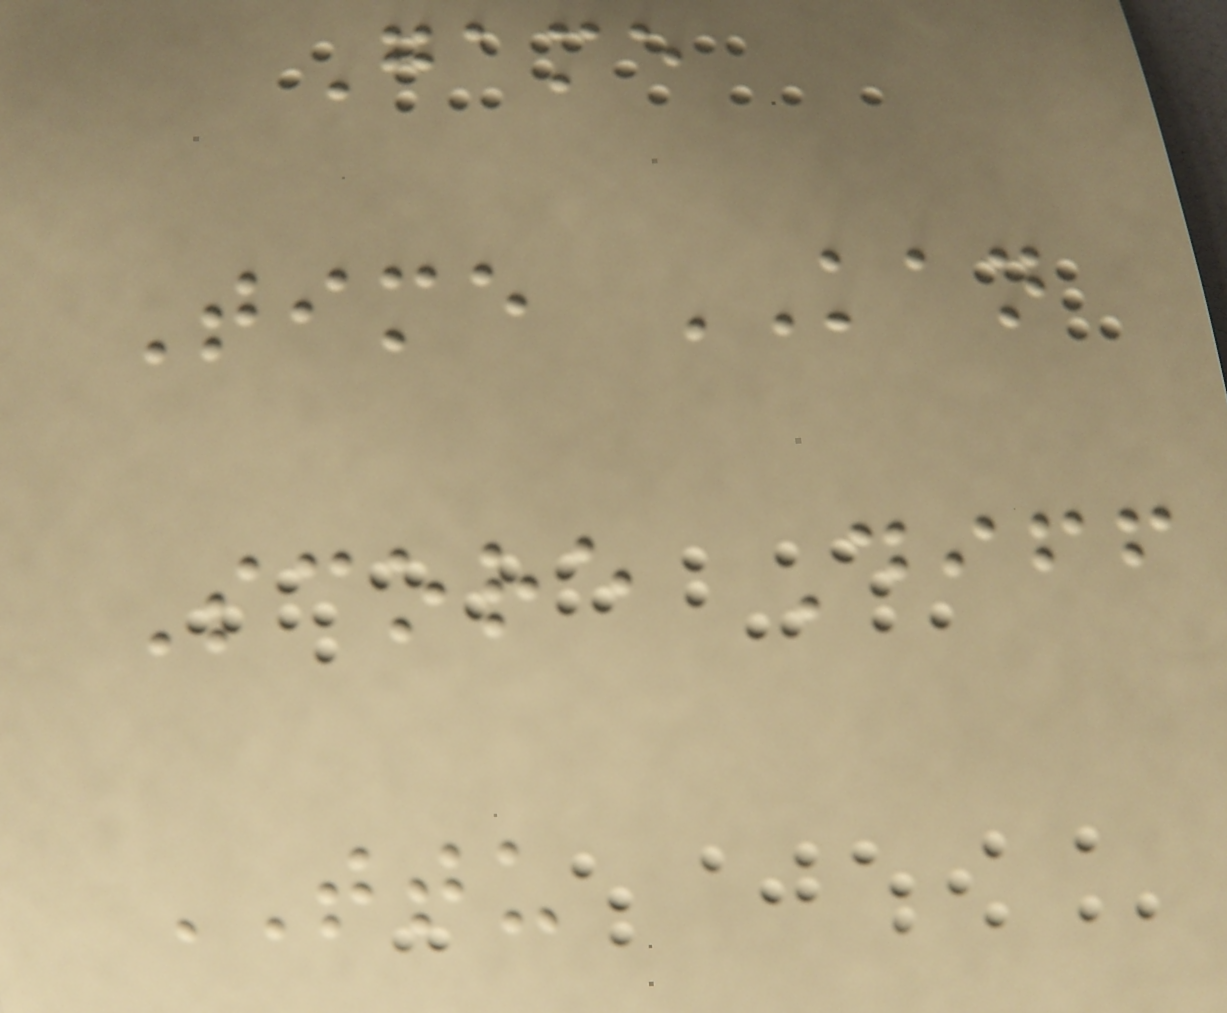Game
Time KAN
Score Diff
TTU
